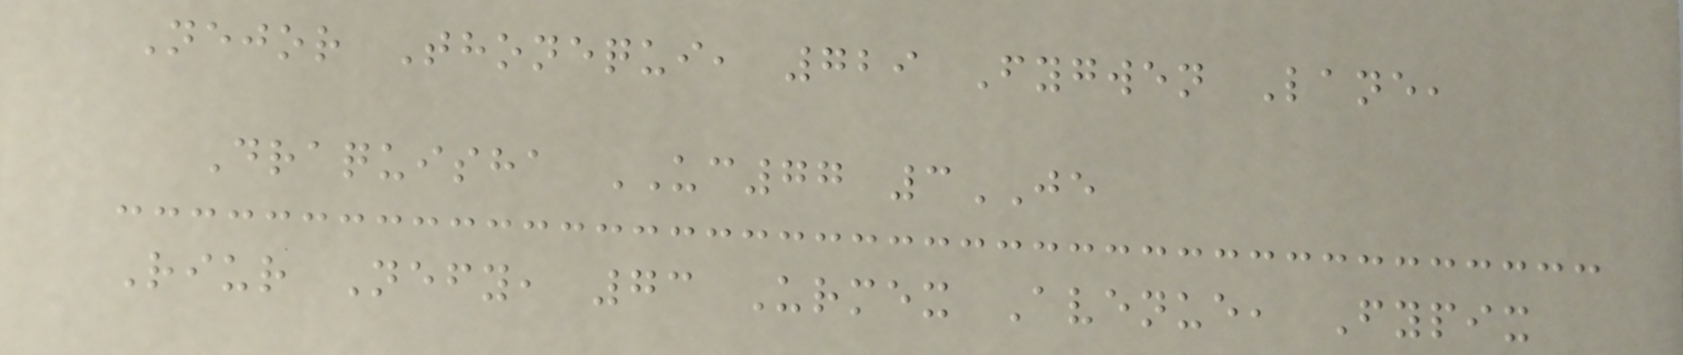Nejor Thonequi, 729 Fygwen Lane,
Draquisha UC77 3JE
Riur Nefy, 73 Urmex Avenue, Fypix
